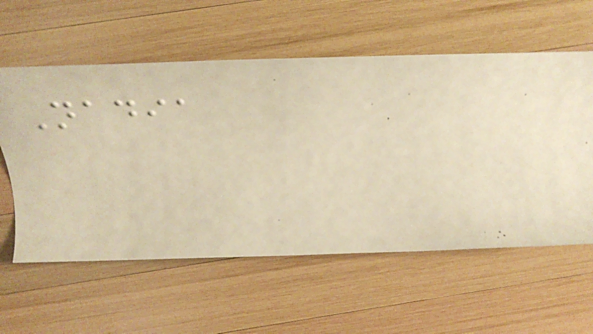Nadia
